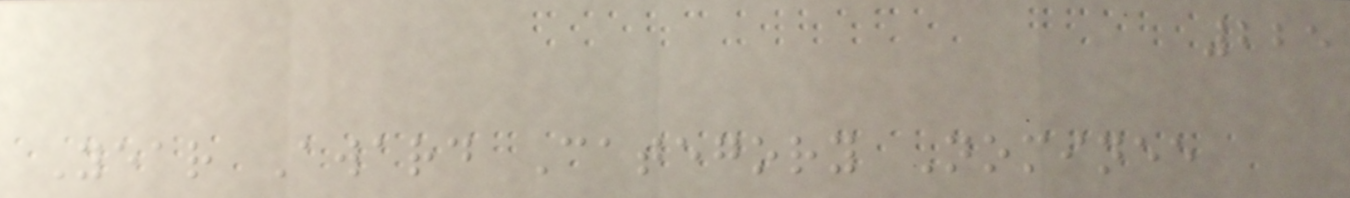225
Year Award Category Nominee
